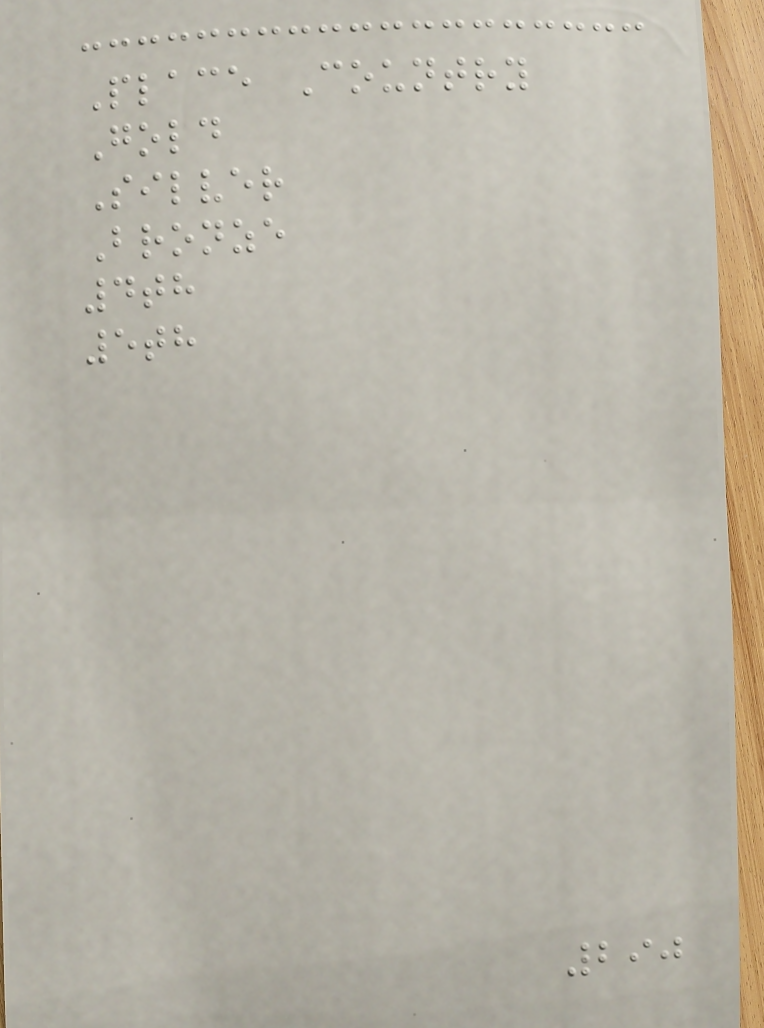Place Country
Gold
Silver
Bronze
4th
5th
290
